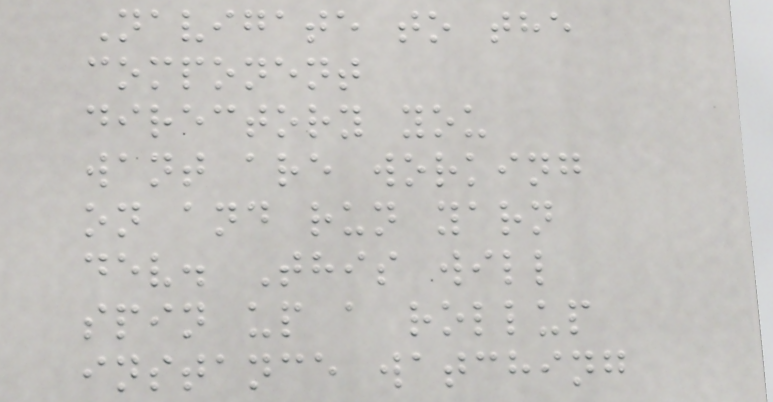Navigate to the
component
directory you
want are working
on and run yarn
dev. This will
spin up a rollup
instance watching
